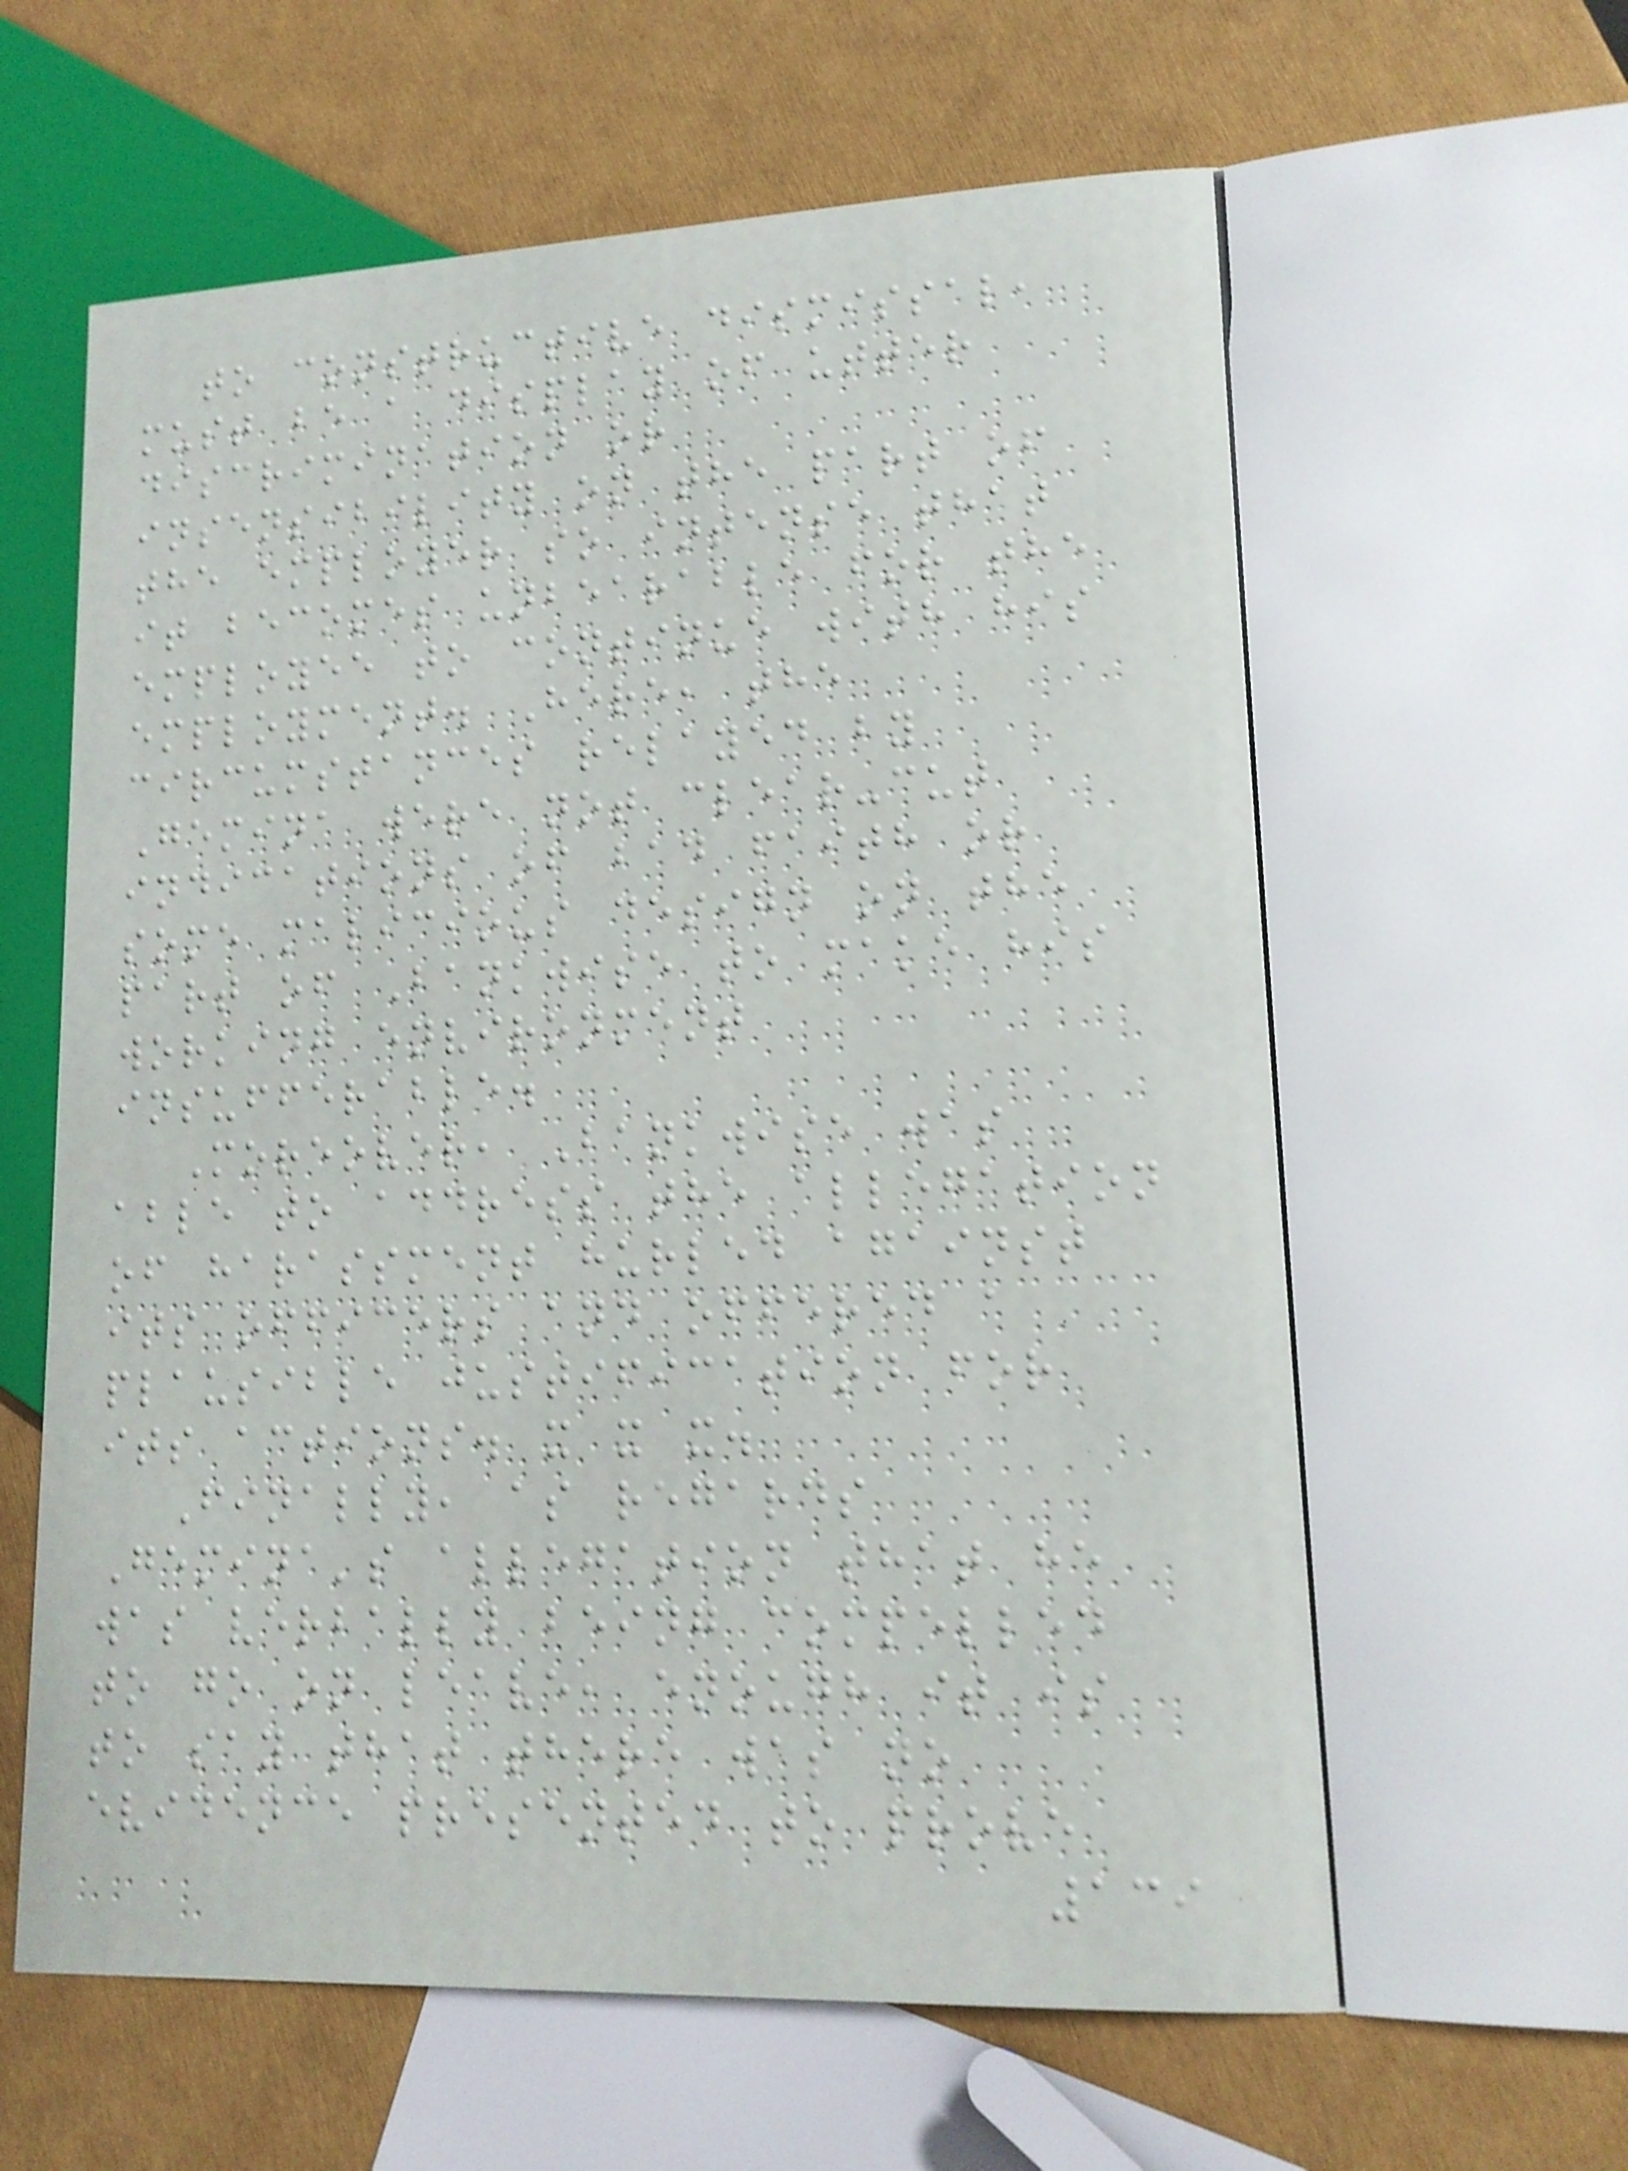to constructive dismissal,
must be a display of utter
discrimination or
insensibility on the part of
the employer so intense that
it becomes unbearable for the
employee to continue with his
employment. Here, the
circumstances relayed by
Gemina were not clear-cut
indications of bad faith or
some malicious design on the
part of Bankwise to make his
working environment
insufferable.
Moreover, Bankwise was
able to address the allegation
of harassment hurled against
its officers and offered a
plausible justification for
its actions. x x x.
Finally, as regards
Gemina's allegation that he
was verbally being compelled
to go on leave, enough it is
to say that there was no
evidence presented to prove
139
